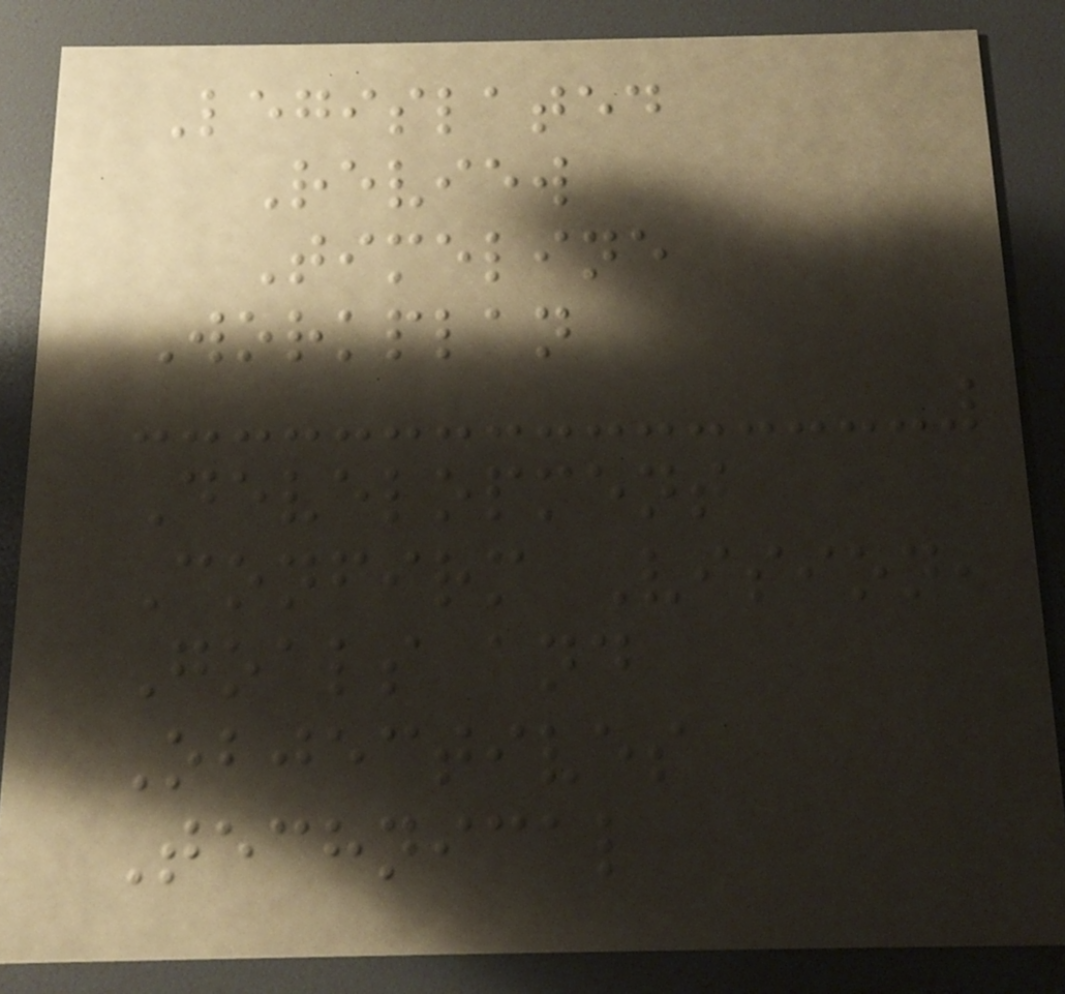Legislated
Review
Timeline
Workplan
Development
Confirm Vision,
Goals and
Objectives
Technical
